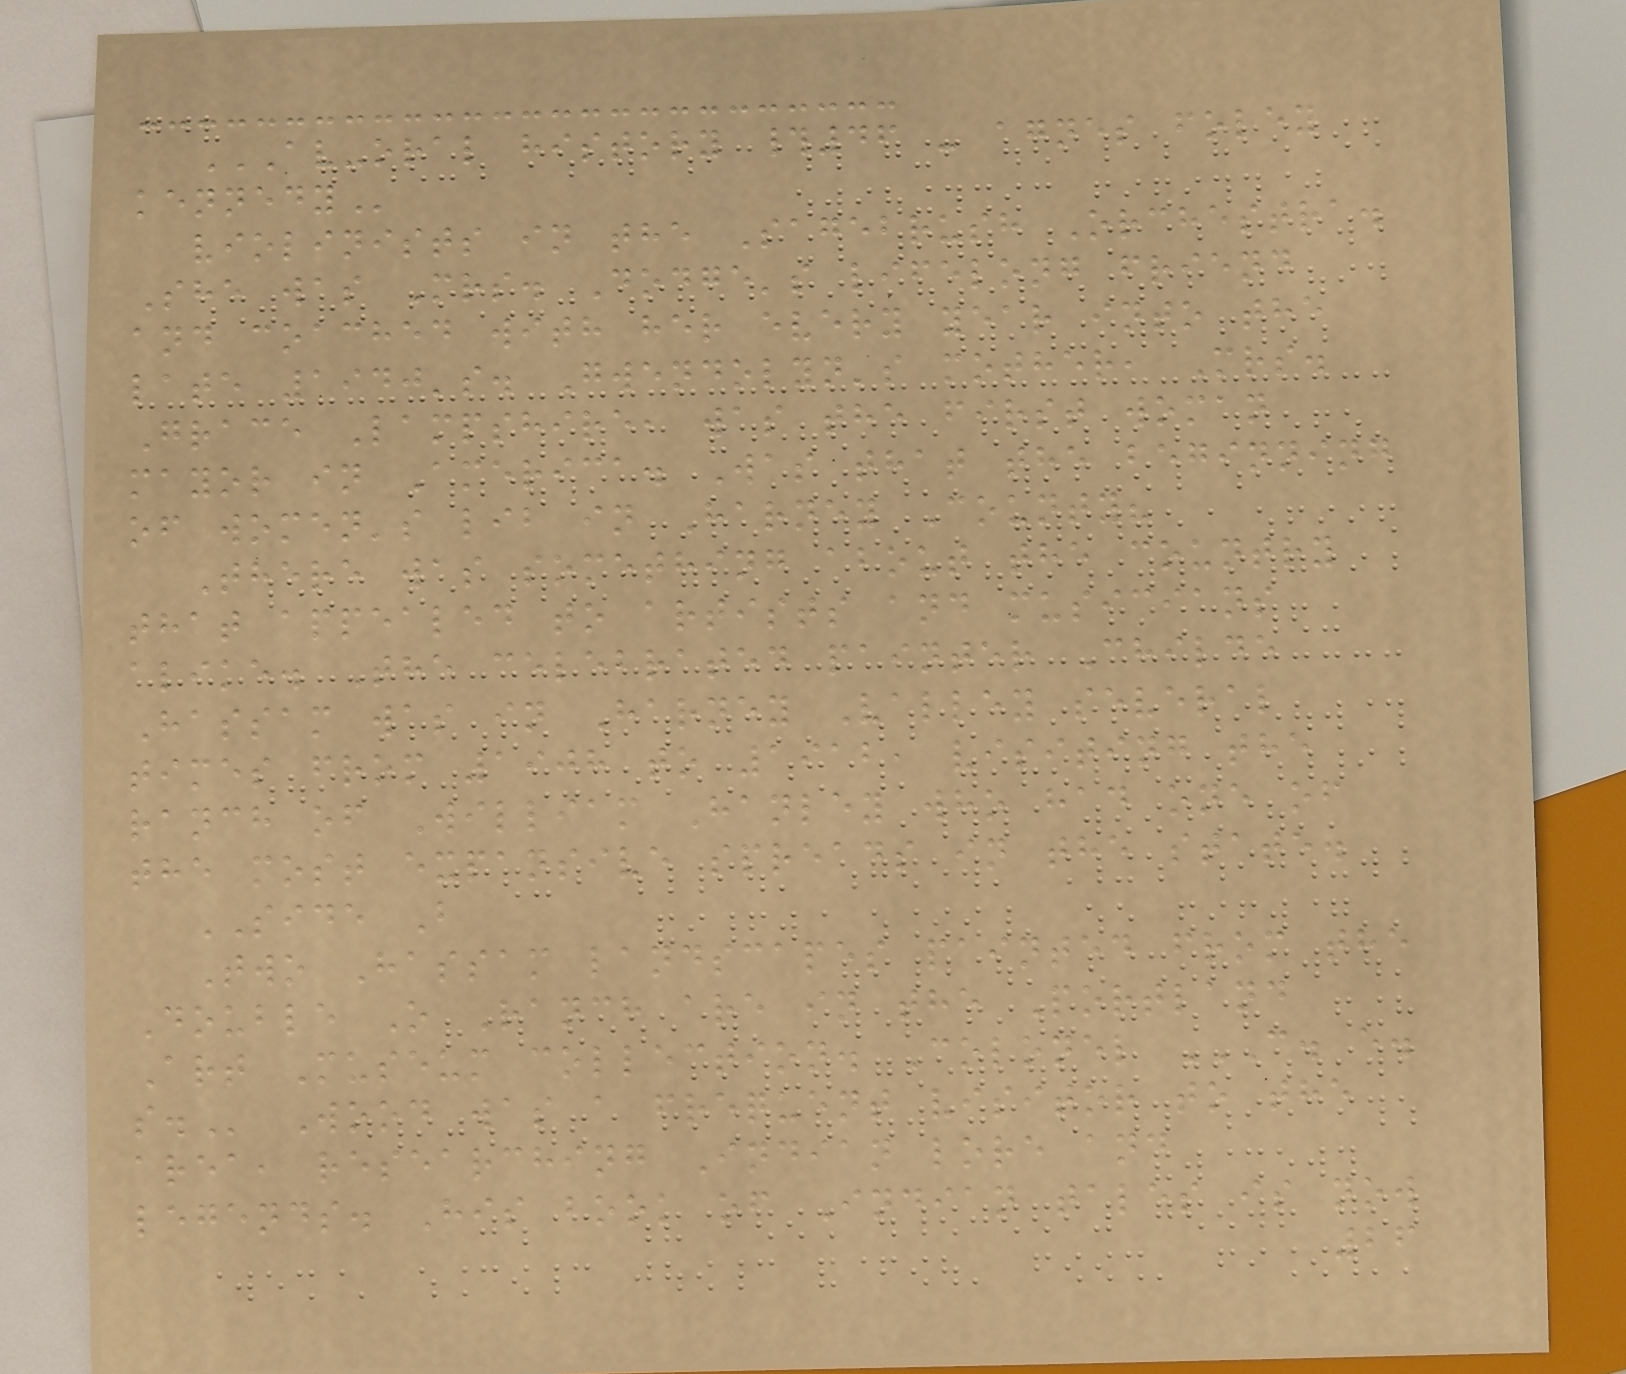AV-ORAL HISTORY #46 - AGNES FOLEY
KENNEDY
violinists in the Sagebrush Orchestra.
She was Mrs. Dodge's lifelong friend
and coached with her every year into the
late 1940's. Gwendolyn's mother, Mrs.
Grace Lampshire, was the first woman
mayor in America. Was that the beginning
of women's lib in Harney County?
There was something about the country
that appealed to artists and musicians
alike. The celebrated painter Childe
Hassam was in Harney Valley several
times from 1908 to 1912, visiting the
ranch of William Hanley who had one of
the most expansive spreads in the state.
SIDE B
Two Hassam landscapes painted from the
Double O Ranch are in the Portland
Art Museum collection. Colonel C. E.
S. Wood was a frequent visitor to the
area, researching Indian lore and
legends. His book of Indian tales is now
26
